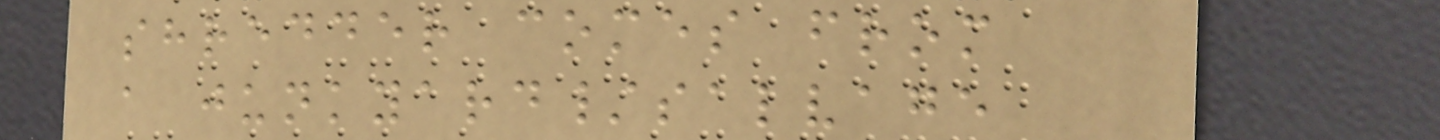shredder comes from
a junkyard/salvage
